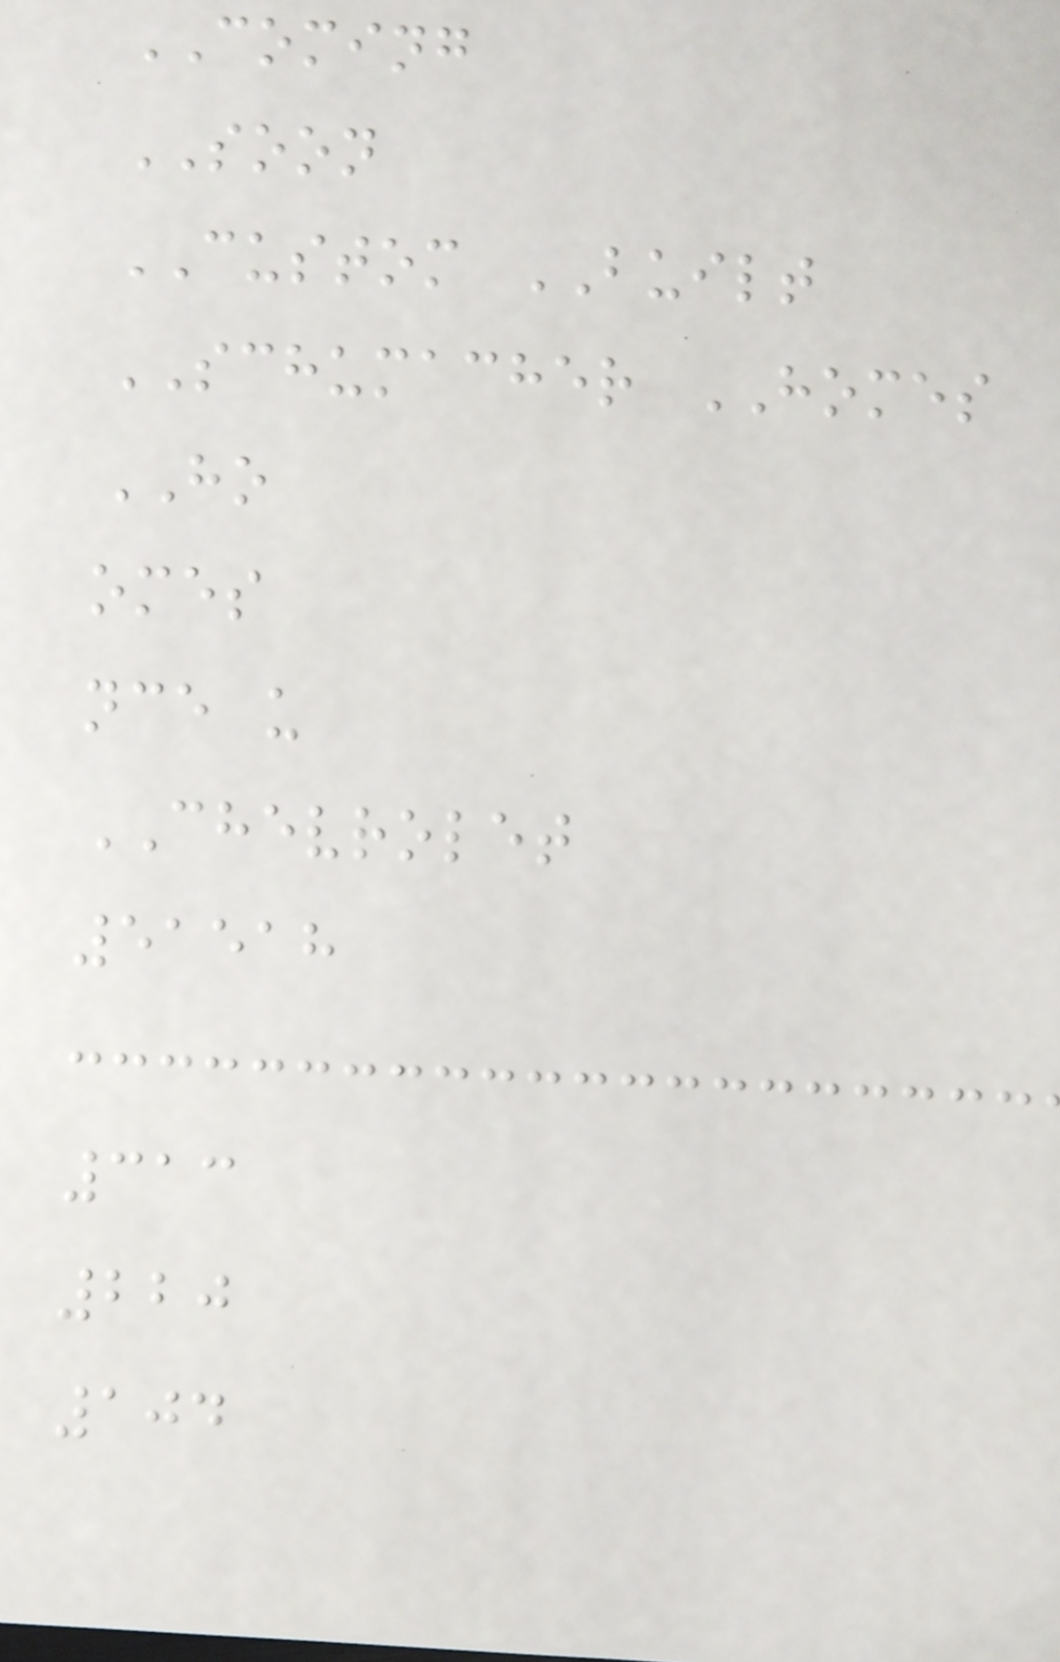COMING
SOON
CUSTOM BUILT
SCHUMACHER HOMES
HO
omes
nce u
CHEVROLET
51518
313
220
104
